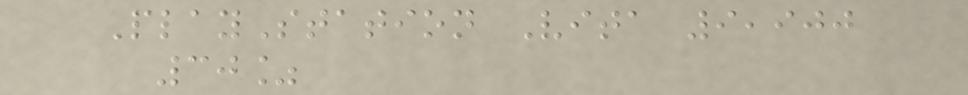PlayStation Vita 9,900
30%
